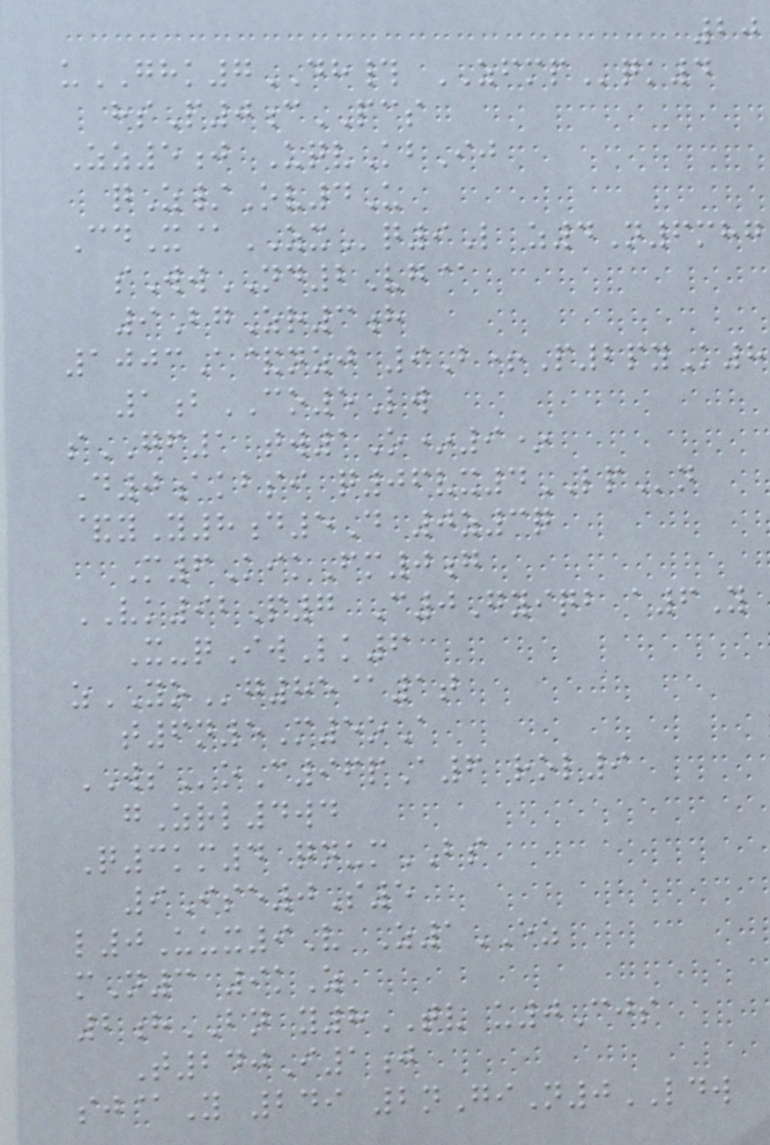20
uGHK7DH# ZFMPqk4
hsP0cPCS
Zz5j UqvKbIj
qZ/Ov4U
CdX@ZXq9L z4N6mhg
sWwND2Vg@
9BgZr3h
1003A&nzj 9B+P2pyK8
1bCO5Lw
sGF1 tw1O*9*
D0akbsi q06vx4LPn
&yY8d5D 0z3q
M6KikFm0g
VK92P7 C0Gyiqb a6Y
X-qIwLk6
zYOg85@1t
t6n5M5oA
WSoC96pA6 rol9
gZrl4wd
Q3km4 qnumBS
9Ise0S5
l0Uux9V Z1EZ
mN3 9kZ
2hBN y8TV u0Cjs
T240I1j
sj@Y 249 2nGiN0LDW
